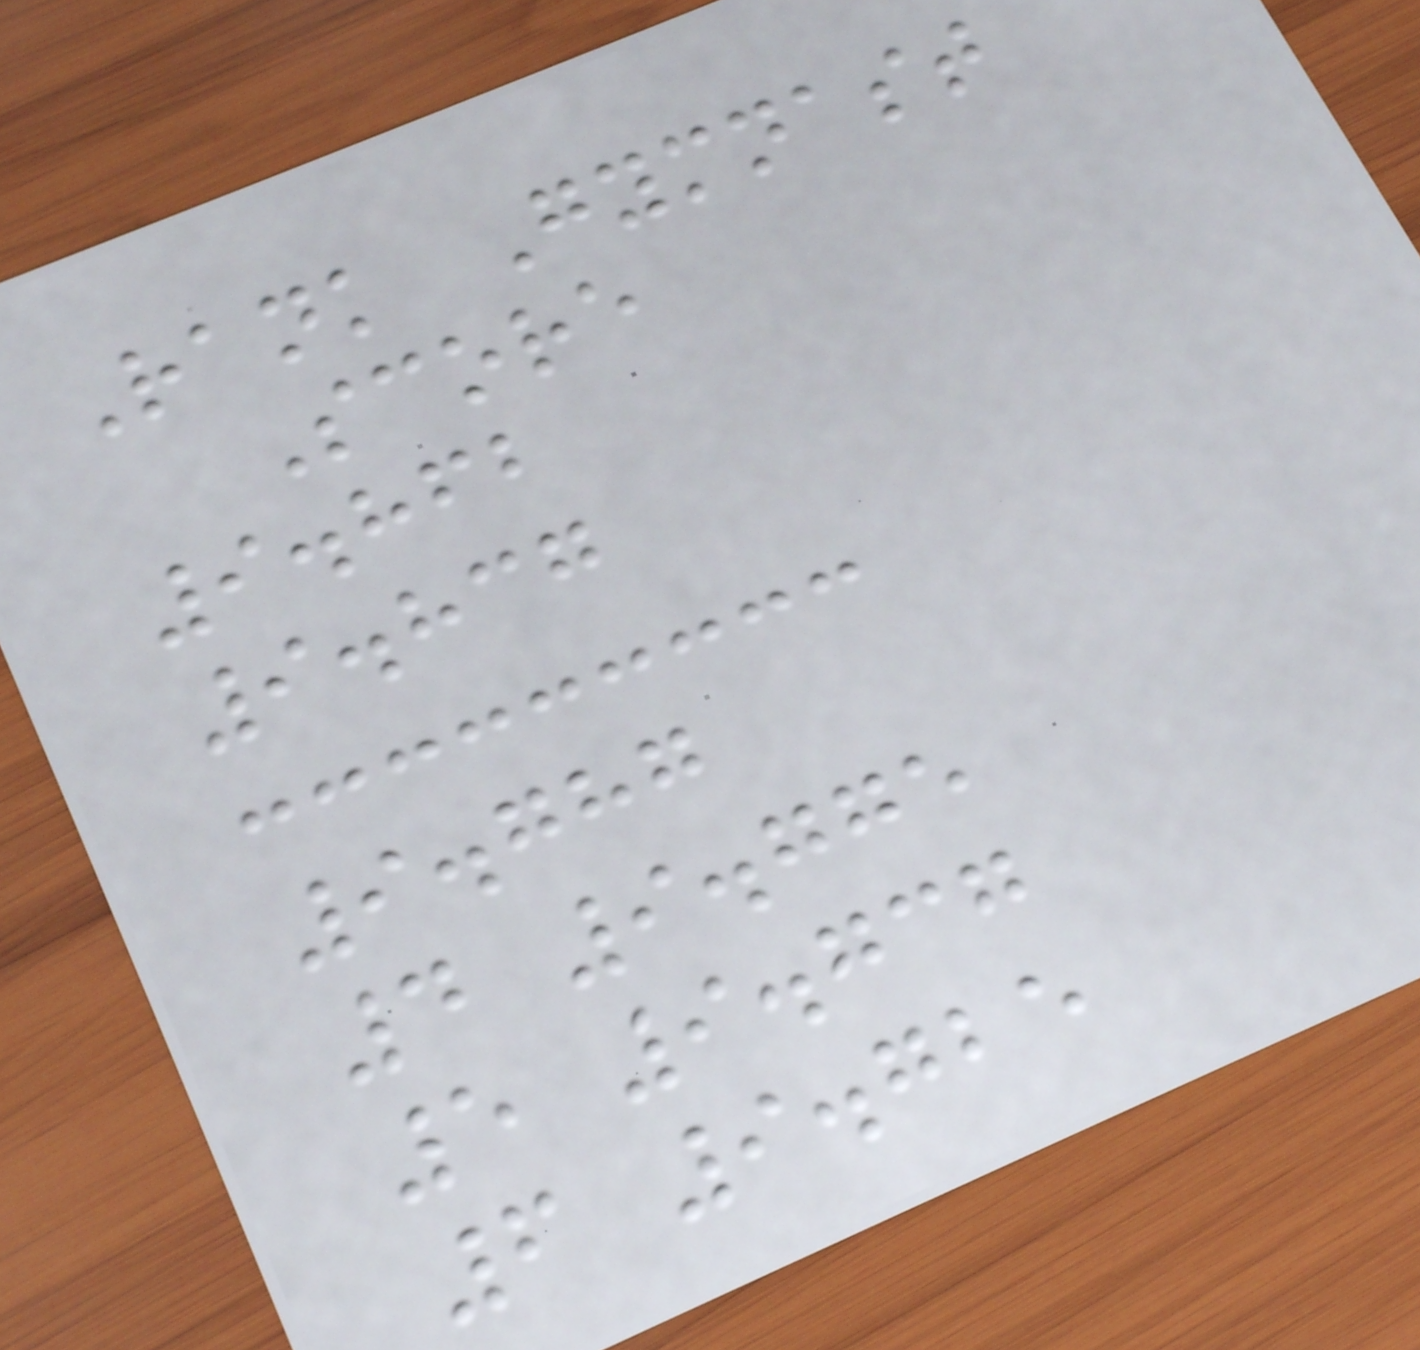Rank Gymnast
Score
9.862
9.837
9.787
4 9.775
5 9.737
6 9.725
